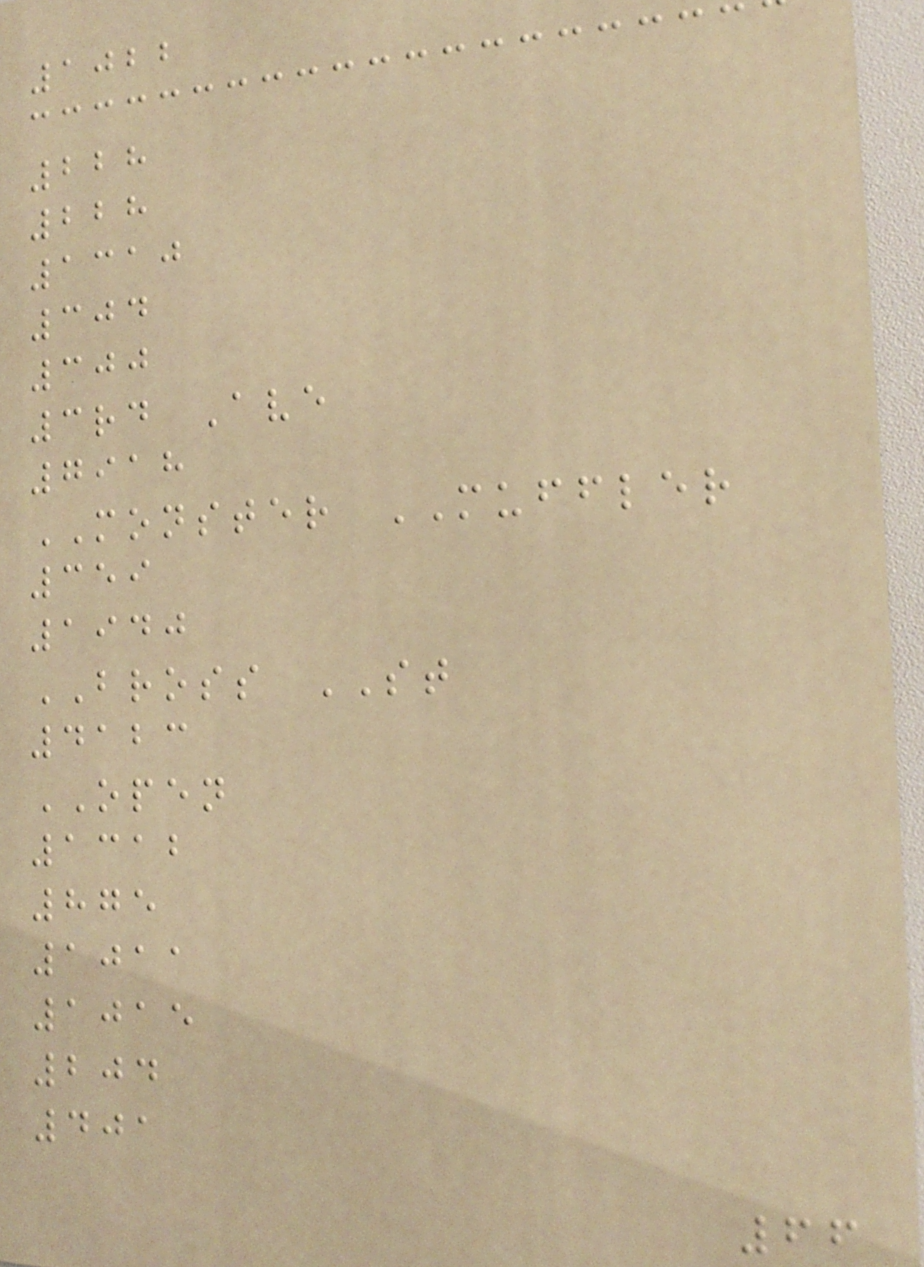1022
228
228
1310
304
300
3rd Ave
7918
MONSTER MUFFLER
359
1940
BROSS ST
4123
OPEN
1312
875
1011
1015
204
401
66
